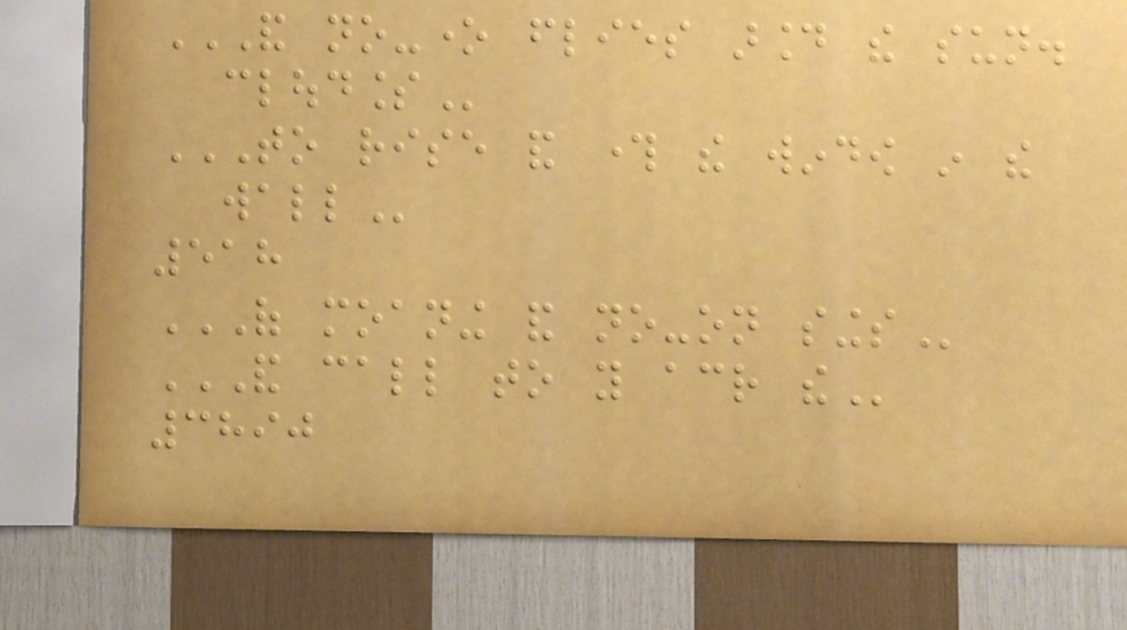AND NO-ONE FLIES AROUND THE SUN.
CLOUDLESS
TO RISE AND THROUGH THE WINDOW IN THE
WALL
518
OF MOANING AND NO-ON SINGS
AND CALL TO YOU ACROSS THE
3890
